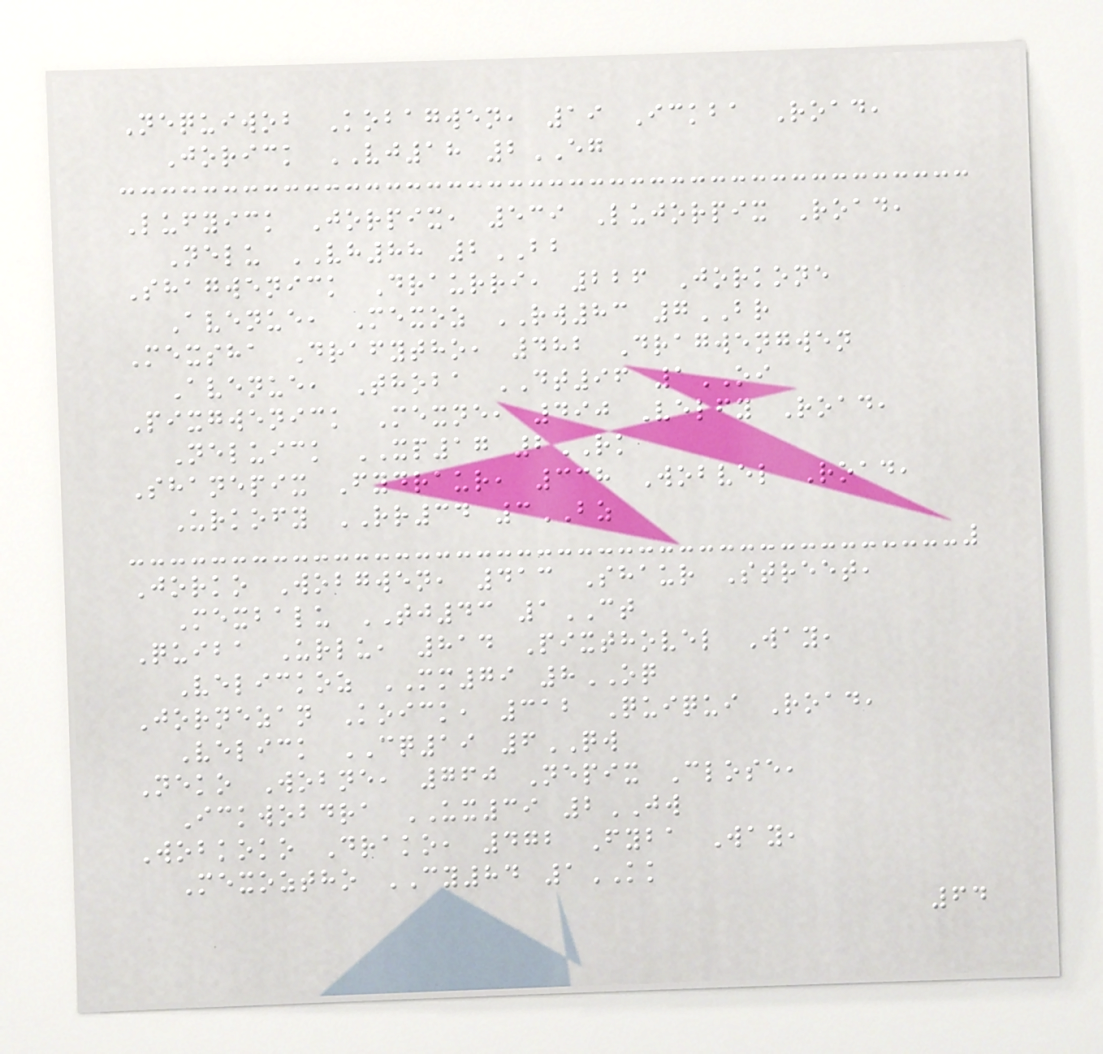Nequiwob Kobagwen, 19 Ickba Road,
Jorick VJ18 2EG
Lufyick Jorpix, 539 Lujorpix Road,
Nelu VH88 2BB
Shagwenick Draurri, 226 Jorkone
Avenue, Mexoz RW83 7BR
Mexsha Drafytho, 482 Dragwengwen
Avenue, Thoba DT96 1OI
Pixgwenick Mexne, 490 Velfy Road,
Neluick XP17 2RK
Shanepix Fydraur, 338 Wobvel Road,
Urkofy RR34 3BZ
Jorko Wobgwen, 413 Shaur Street,
Mexbalu TJ43 1CT
Quiba Urlu, 814 Pixthovel Way,
Velickoz MM79 8OQ
Jornezan Koick, 312 Quiqui Road,
Velick CQ19 6QW
Neko Wobne, 760 Nepix Close,
Ickwobdra UX39 2JW
Wobkoko Drako, 472 Fyba Way,
Mexoztho CY84 1KK
64
